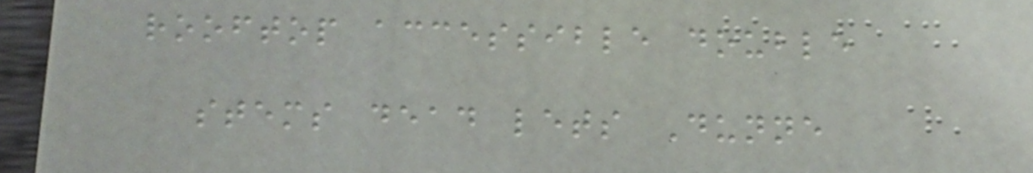rooftop accessible double
stems dead lets Dunne
